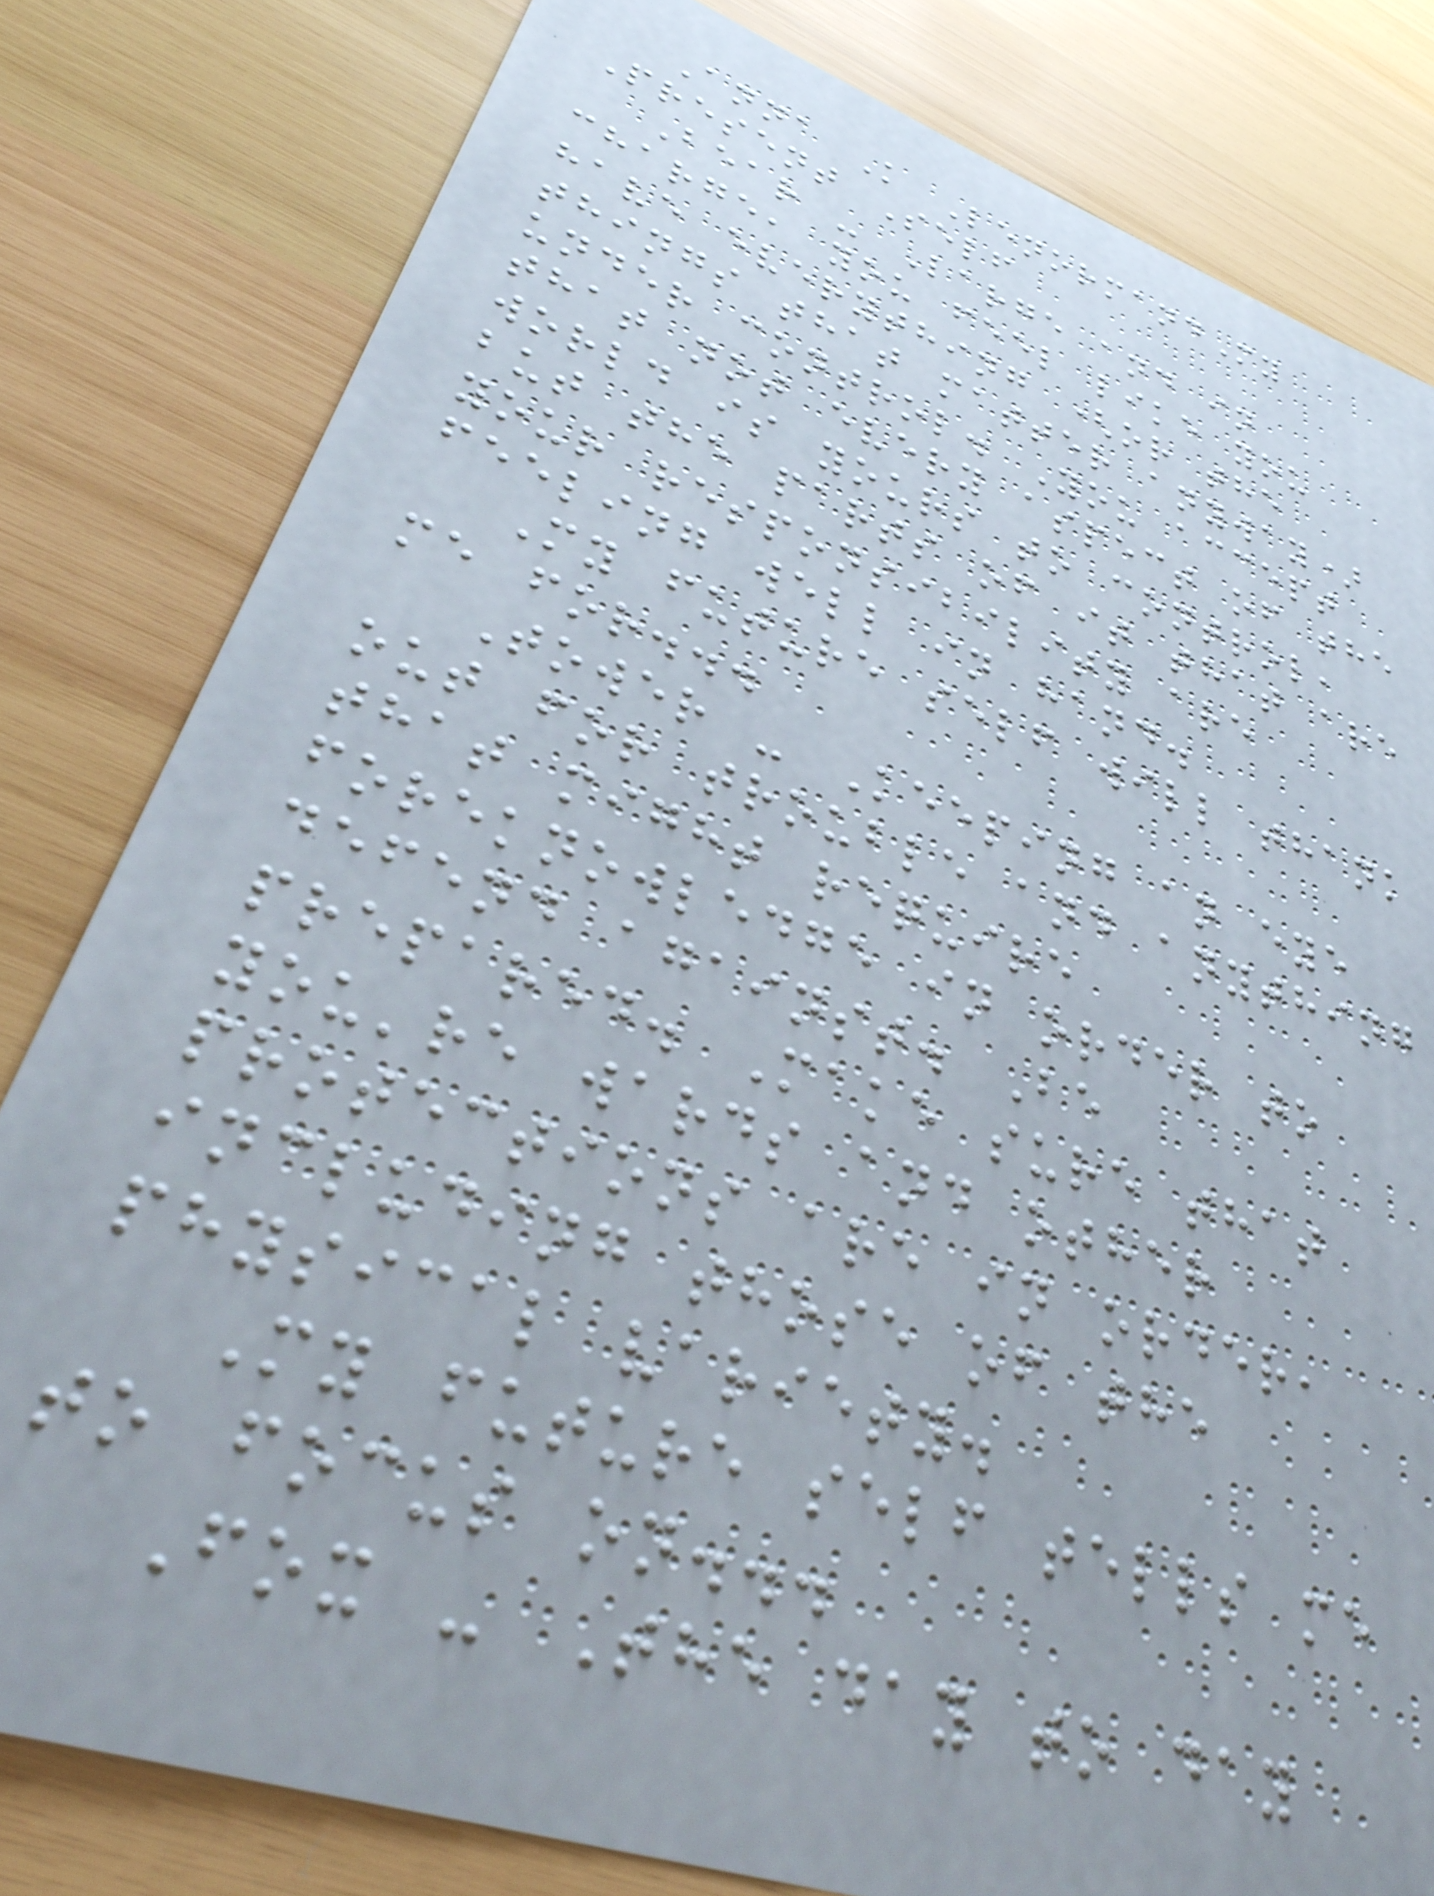Anna K LenormandMy
Present Self
Bear - Large and in
charge, you feel like you
have everything (or the
things that matter anyway)
under control. You accept
that not every aspect of the
world is yours to control,
but the parts of it that are
your responsibility are
feeling well in hand.
My future self will thank
me for...
Tower - Keeping an eye
out for trouble and anything
that might require
foreknowledge in order to
defend against. Be
prepared. Make sure that
you're wards and other
protections are in order,
including those of the
physical variety.
My future self tells me
to focus on...
Fox - The day to day
